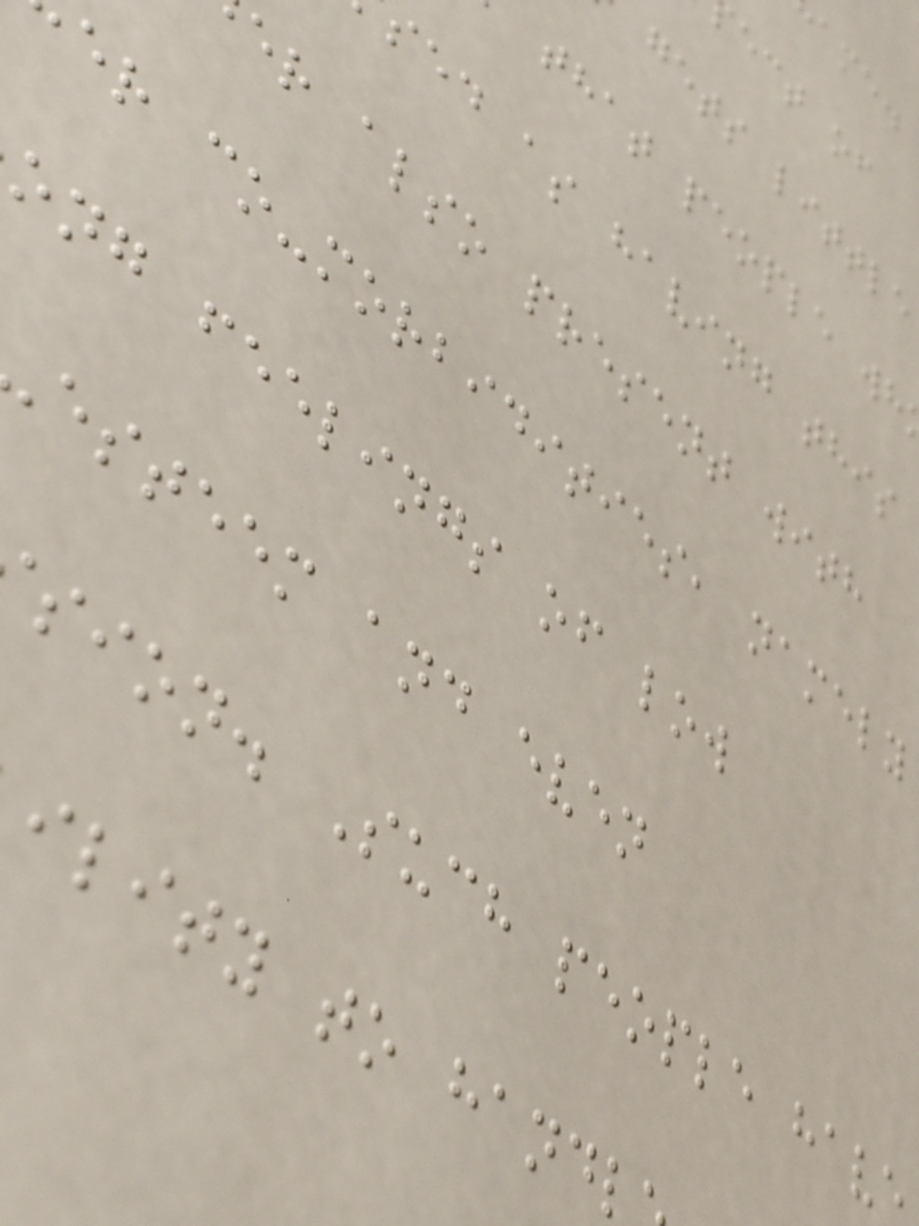ect of
gets little
that people wh
sed as having this
er also present with
er co-morbidities, namely
ong feelings of low
esteem and even
sion. Such people have
ility to hand
